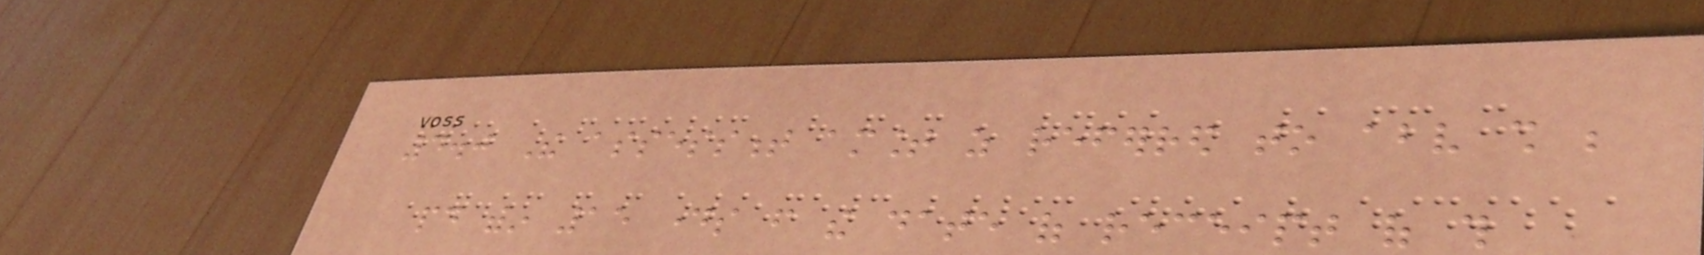4.0 The assessment amount as referred to above shall be
paid within 15 days from the date of receipt of this
